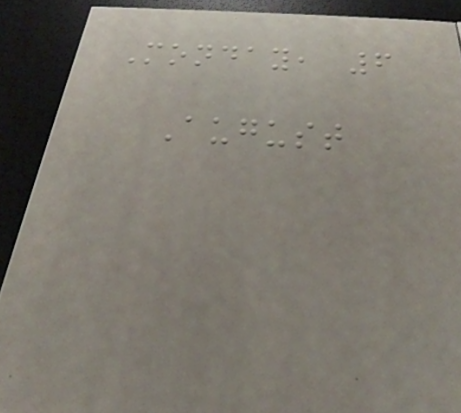Monday, 6
August
